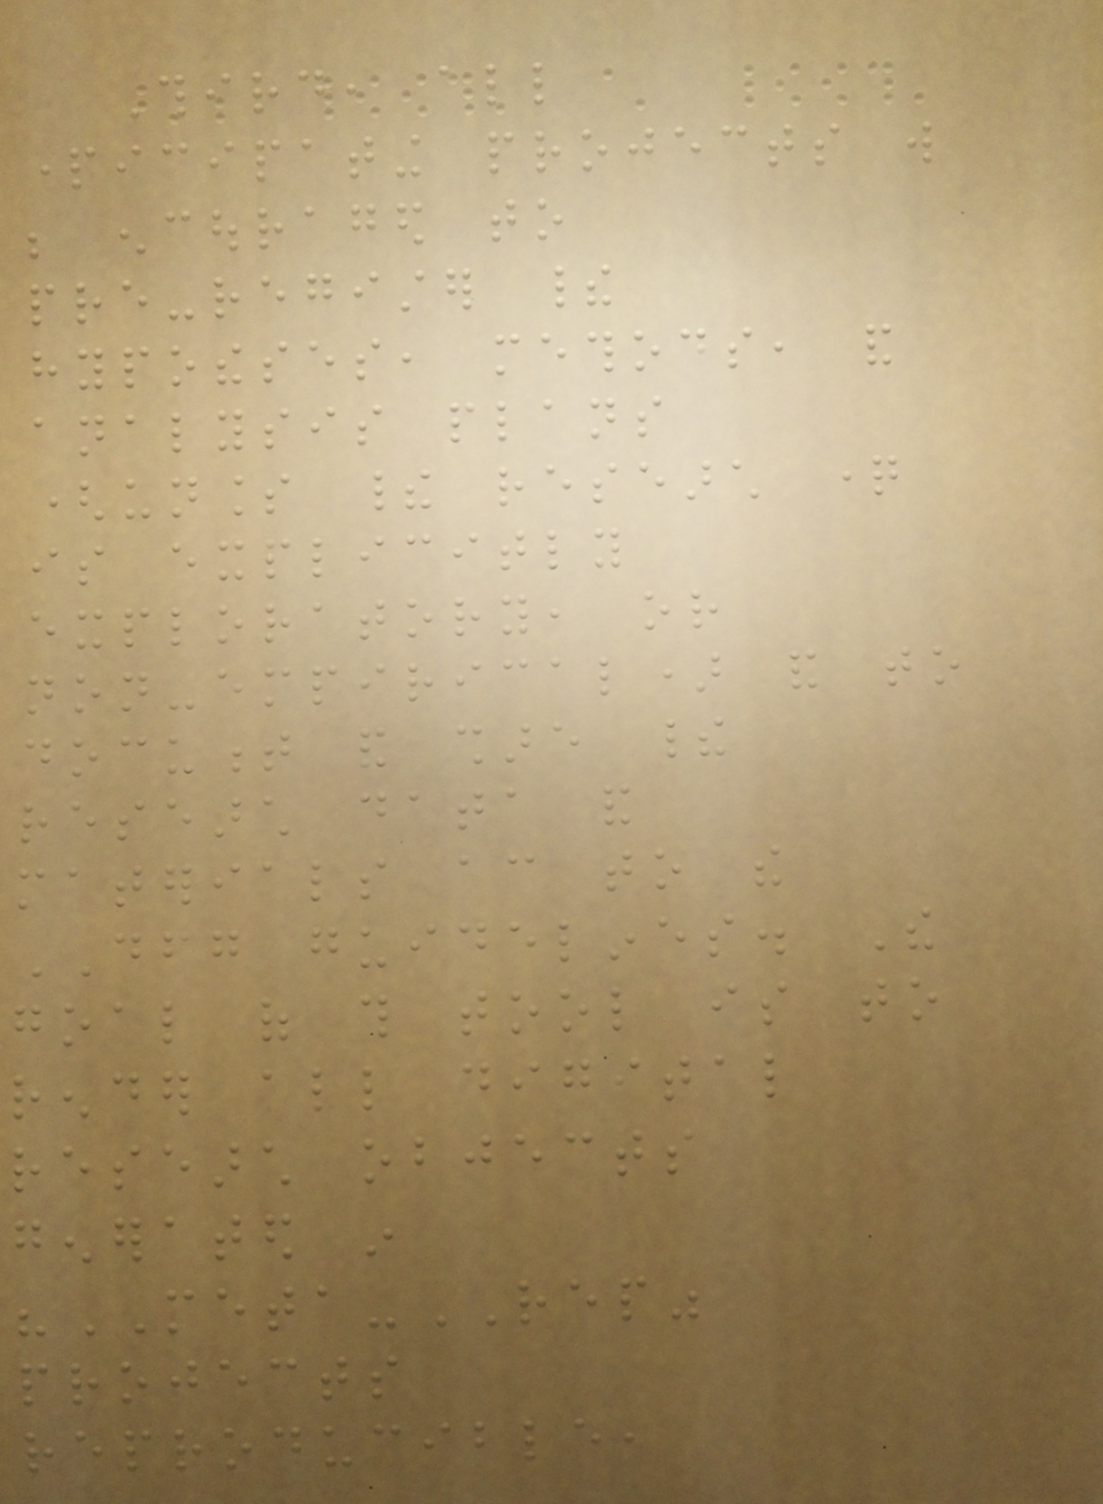Third, all
participating projects will
be encouraged to
pre-register their
hypotheses, methods, and
analysis plans
(unless their research question
is explicitly
exploratory, or
non-empirical) and to
document and share their
research data and
materials according to the
DFG guidelines. The
goal of this tool is to
render all digital
research objects
generated in
"META-REP"
projects
reproducible,
